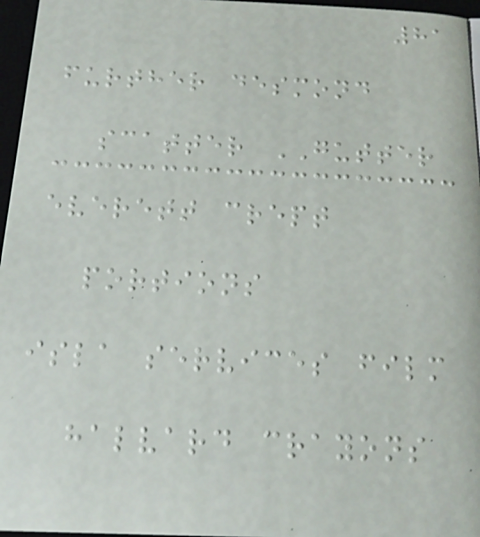81
further desmond
scatter GUTTER
everett crept
portions
isla services film
halvard crayons
